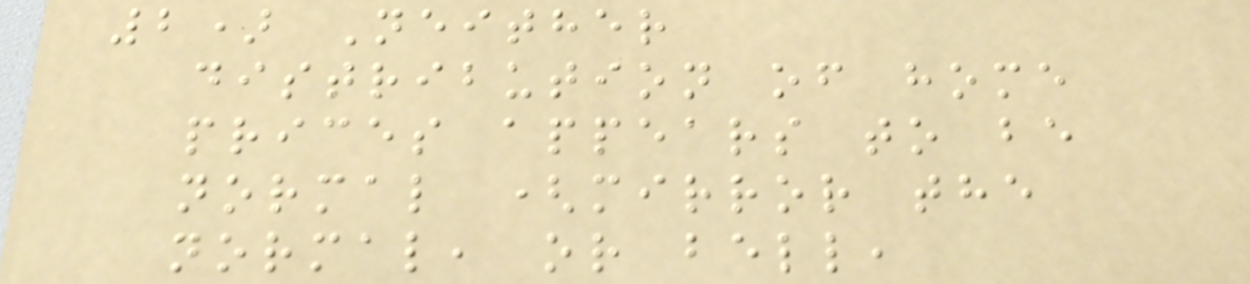2) Neither
distribution of home
prices appears to be
normal (mirror the
normal, or bell,
